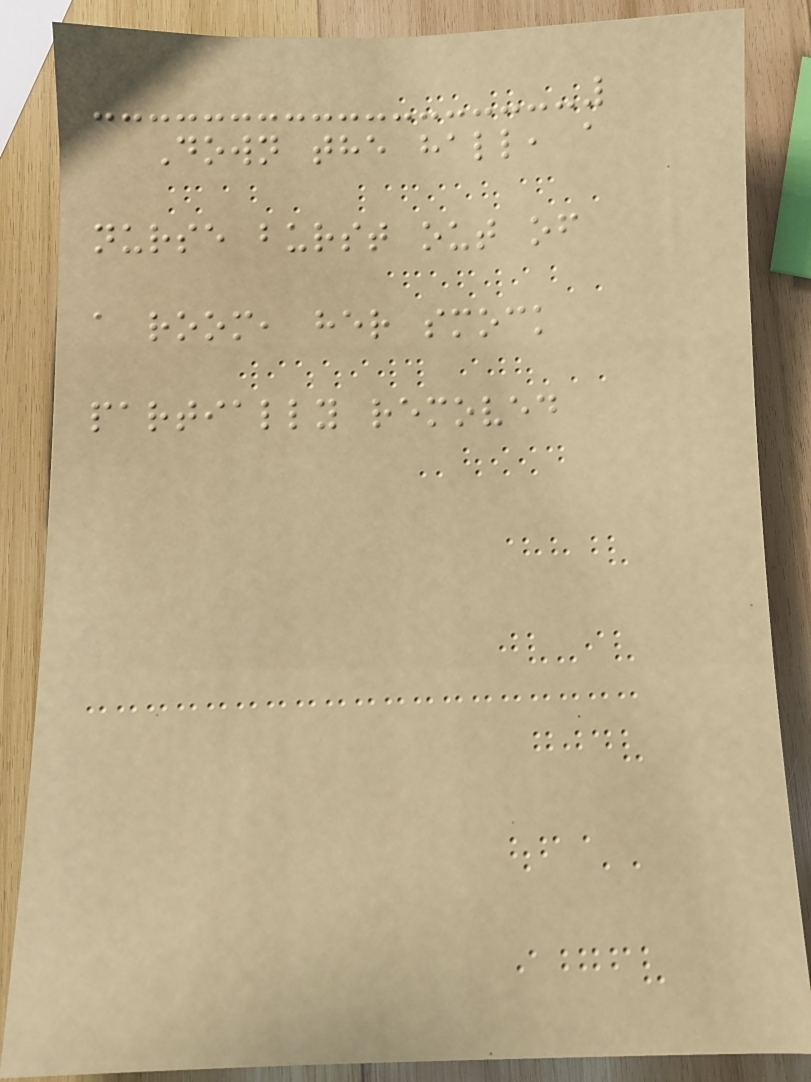Down the hall, a
nurse burst out of
a room, her smock
partially removed
